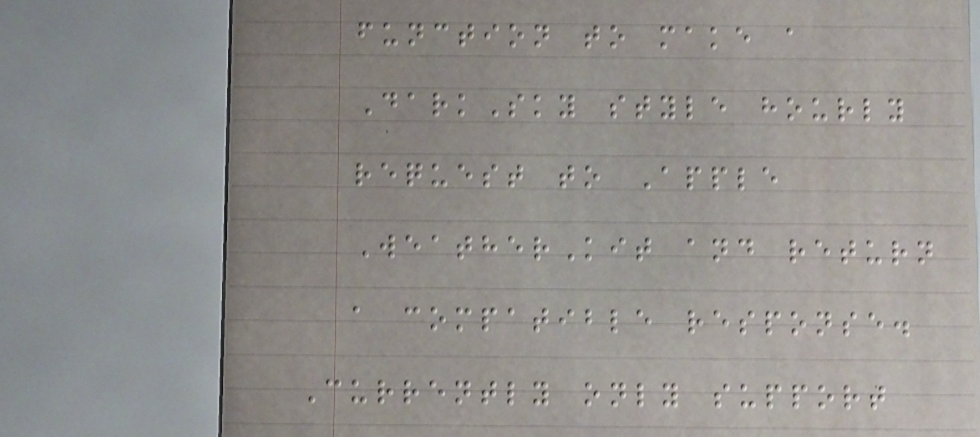function to make a
DarkSky style hourly
request to Apple
WeatherKit and return
a compatible response.
Currently only support
